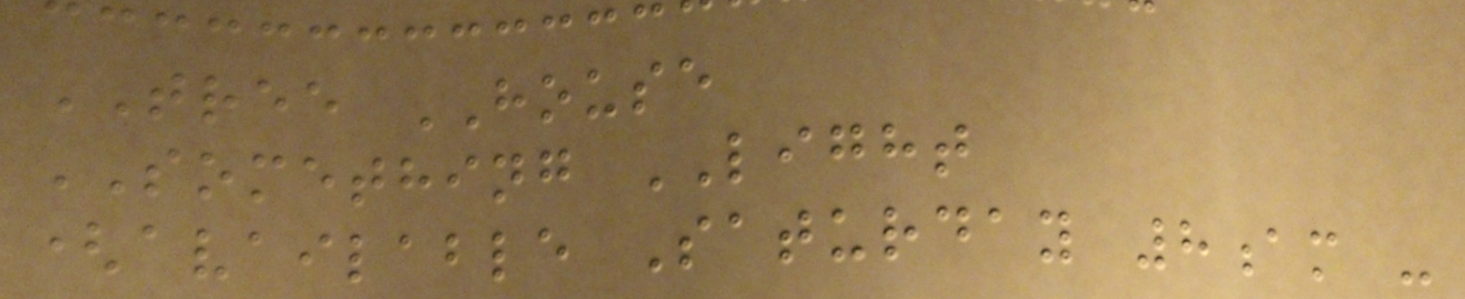TREE HOUSE
SOMETHING LIGHT
(available Saturday 8am -
